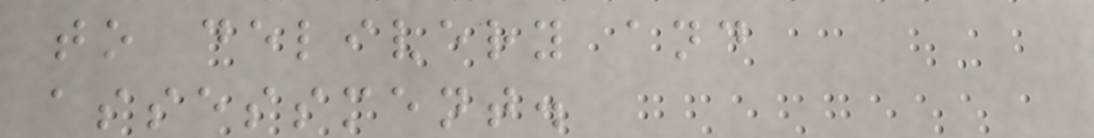to delivery and
assessment.
